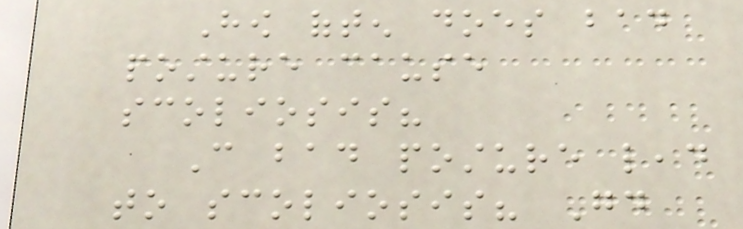How often does bad
posture cause
scoliosis?
Can bad posture lead
to scoliosis? Good
